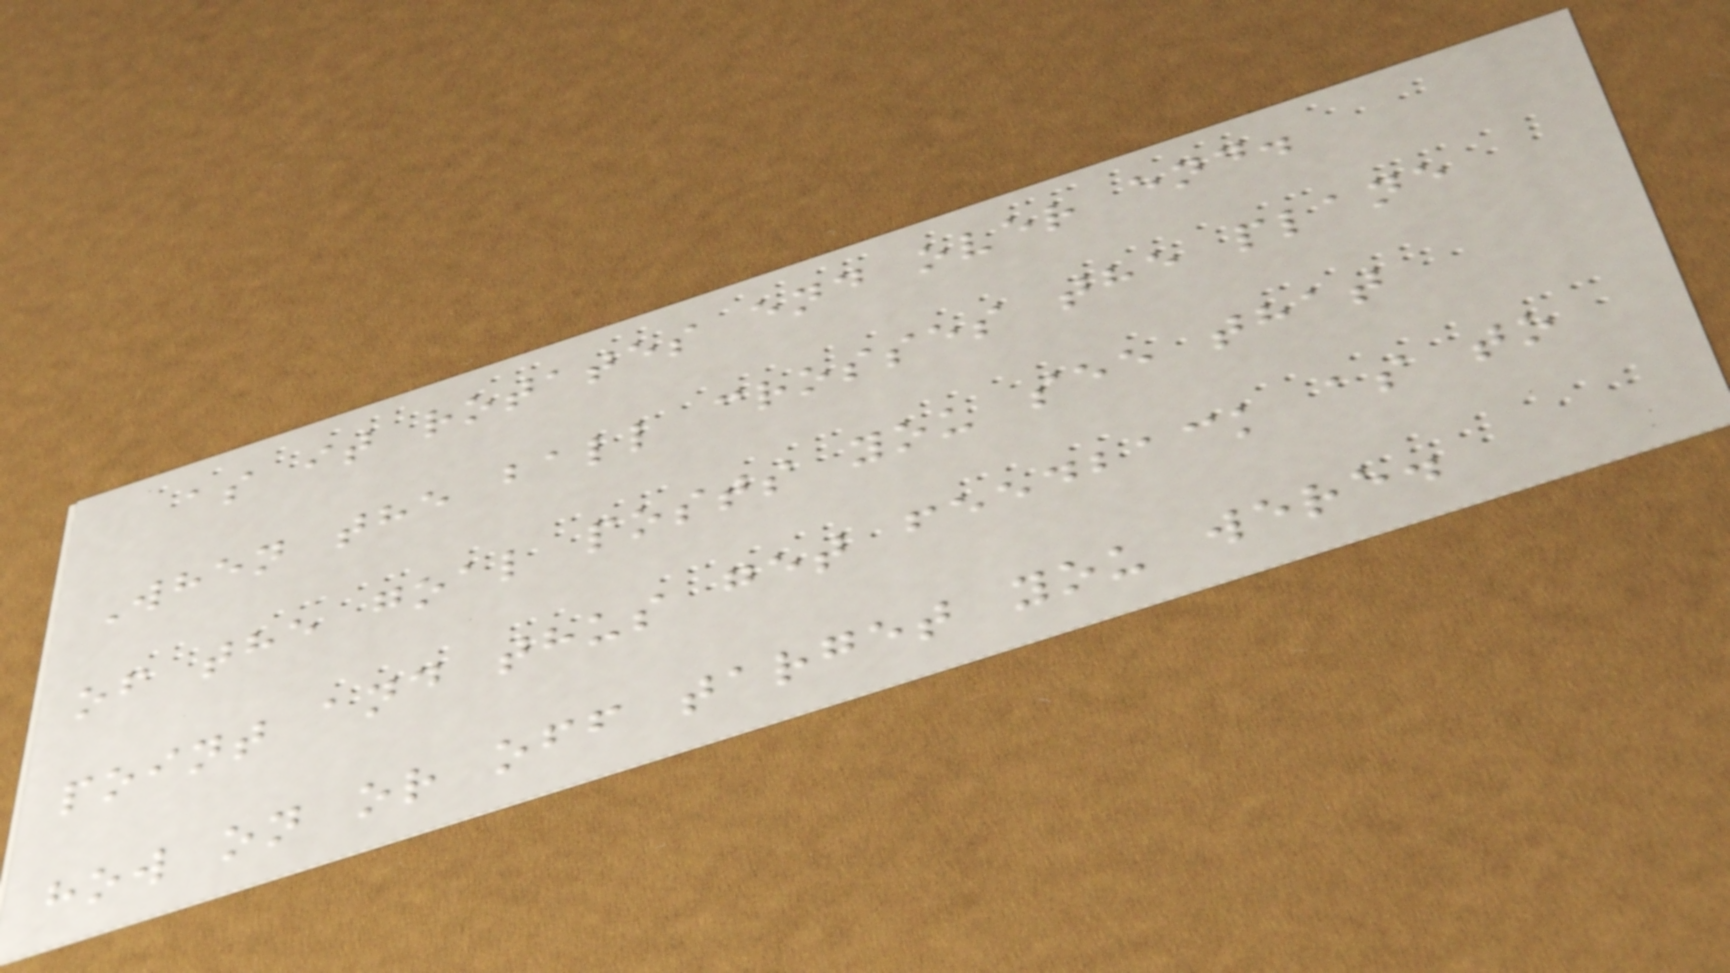as it rotates end over end.
When the ball crosses the plane
of the goal posts you see that
point and thus get feedback as to
how on or off target you were.
